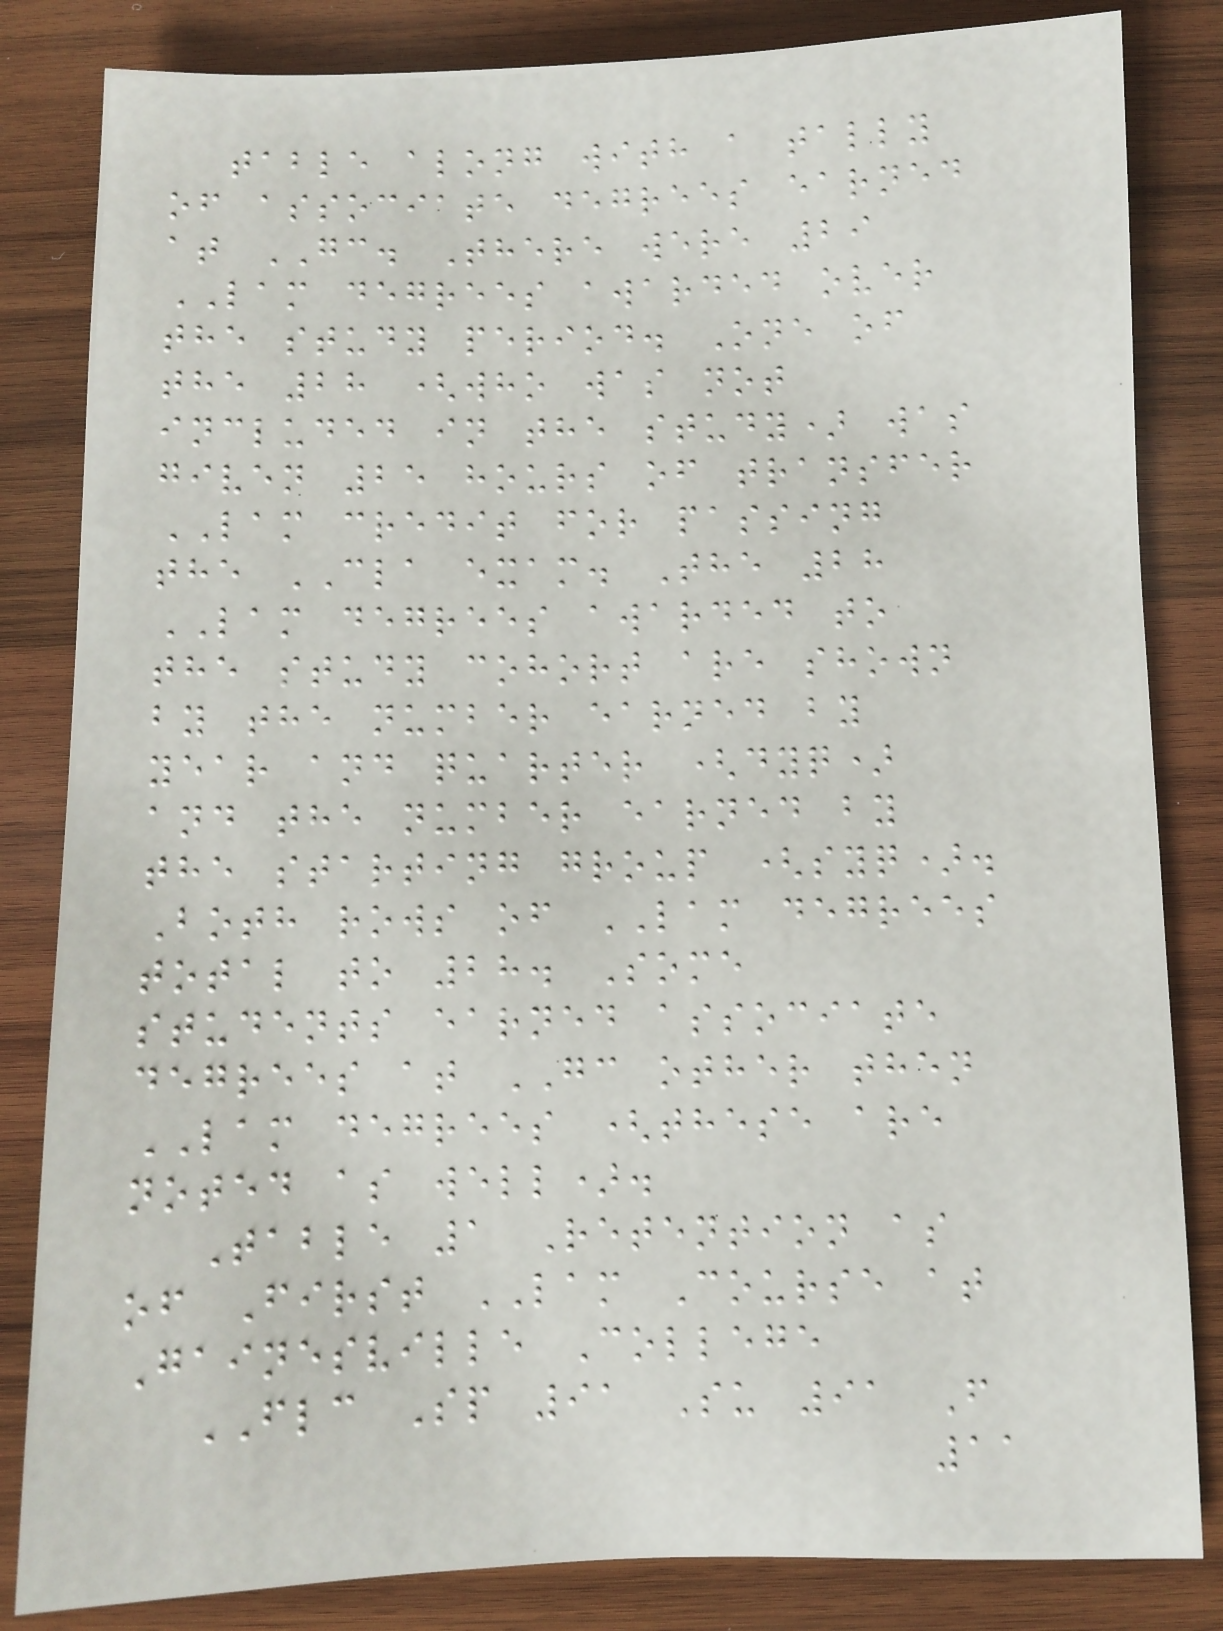table along with a tally
of associate degrees earned
at GC. There were 29
LAM degrees awarded over
the study period. One of
the 28 (who was not
included in the study) was
given 25 hours of transfer
LAM credit for passing
the CLA exam. The 28
LAM degrees awarded to
the study cohort are shown
by the number earned by
year and quarter (dyq)
and the number earned by
the starting group (syq).
Both rows of LAM degrees
total to 28. Some
students earned associate
degrees at GC other then
LAM degrees (these are
noted as well).
Table 1 Retention as
of First LAM Course at
Gainesville College
FLC Sp 91 Su 91 F
11
